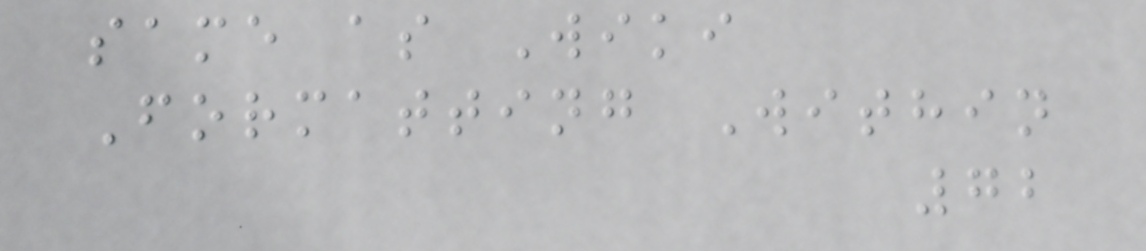same as Wiki
Formatting Within
72
